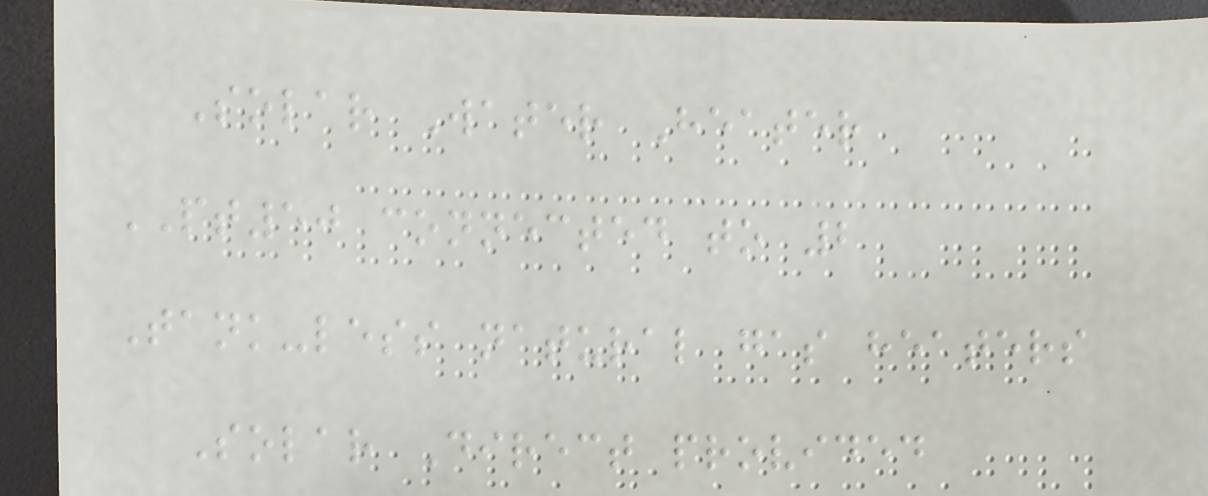Solar Water Heater
PT50 connected to 2
Tank-less natural gas heaters
Solar Direct provided
